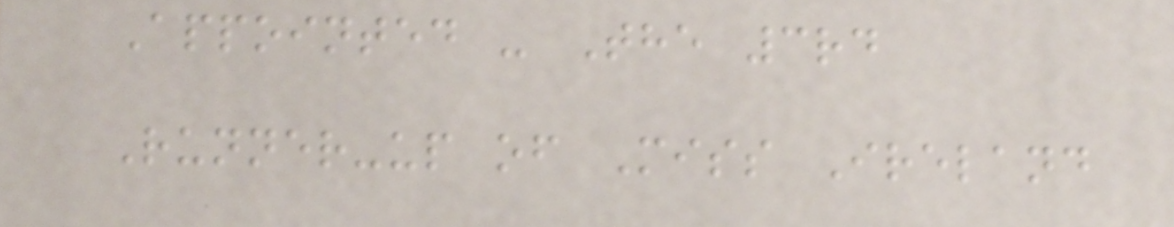Appointed - The 3rd
Runner-up of Miss Ireland
